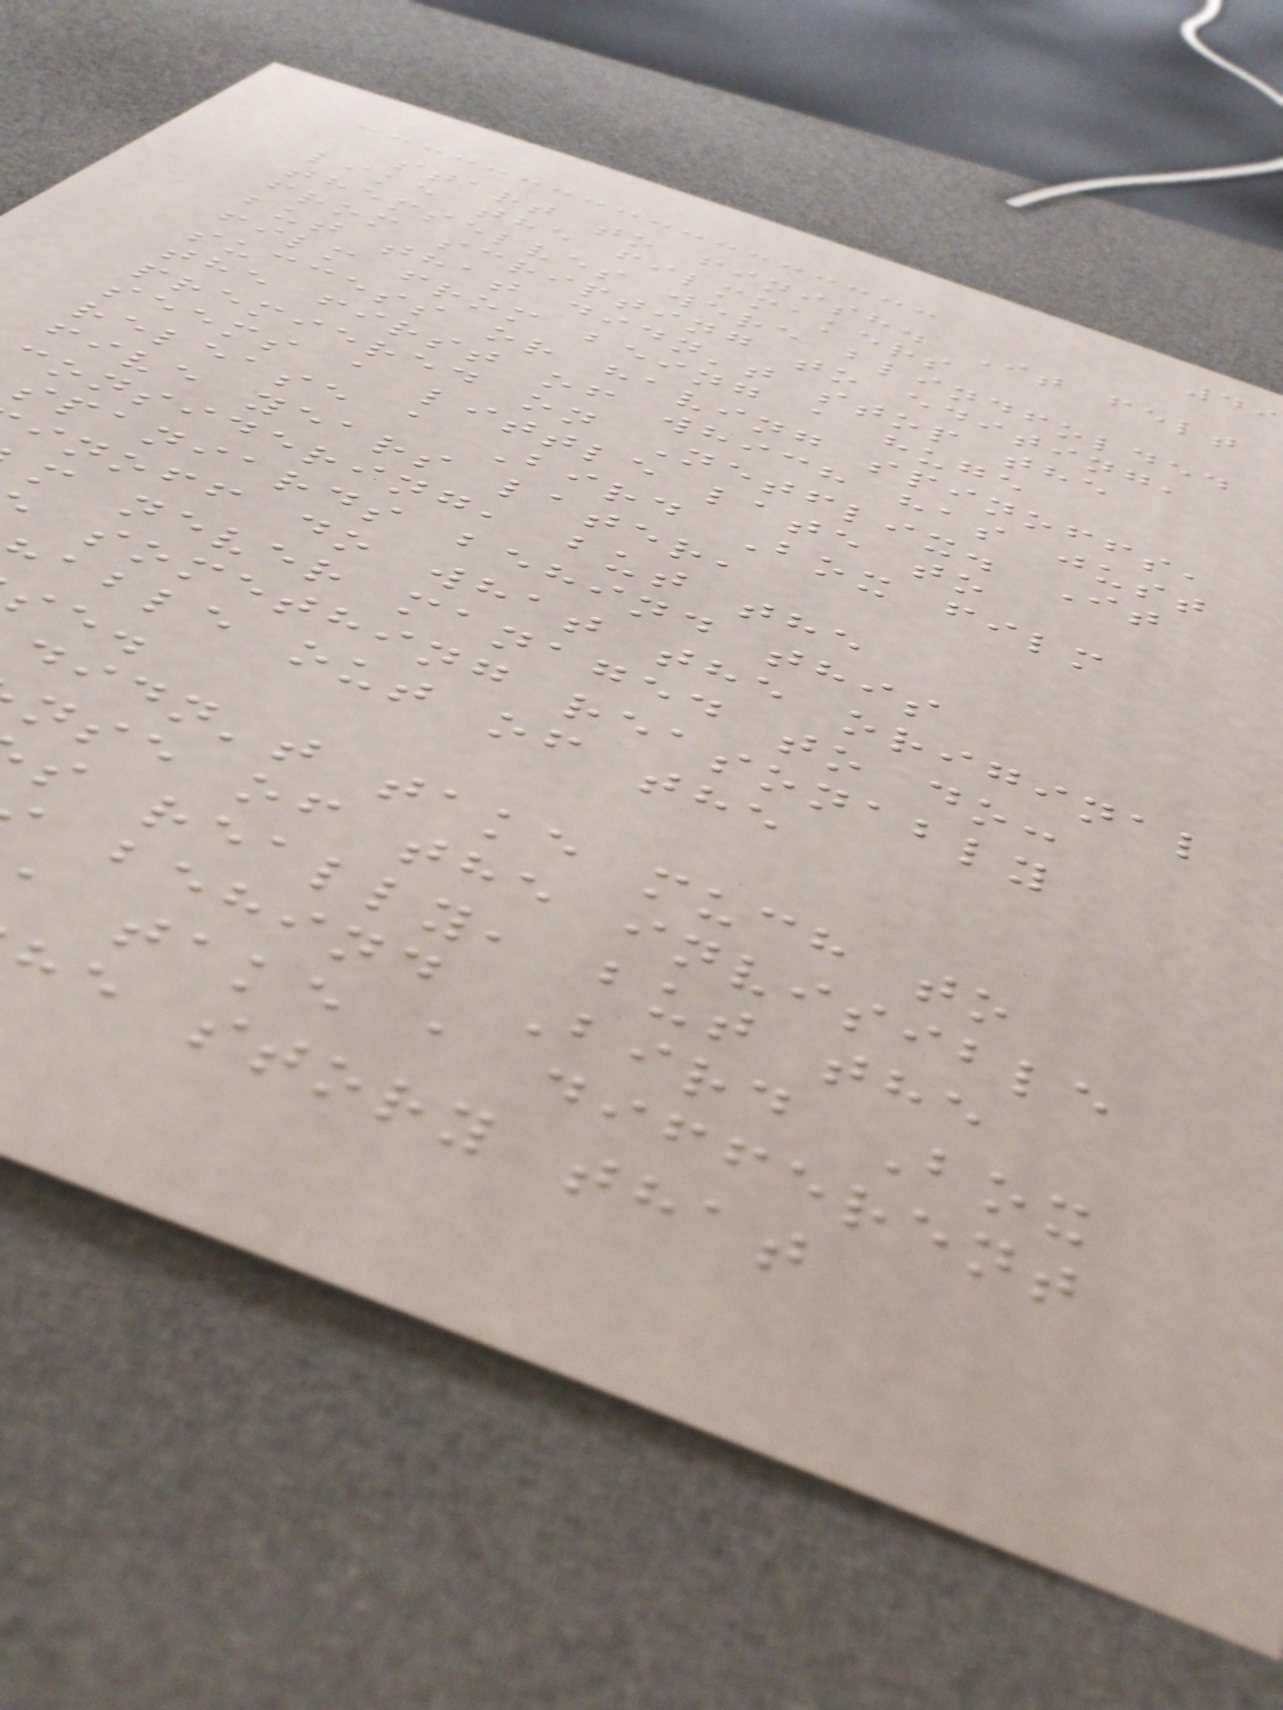49
start to finish. It felt
like the filmmakers
themselves were blindfolded
from scripting to editing,
but that didn't stop the
film from being a huge
success or having spinoffs,
the first of which has just
premiered on Netflix. It
seems a little late to
release a Bird Box film
five years later,
considering, but the
spaniards behind this
inoff do what the original
m never managed to do:
something reasonably
able out of the
didn't take much to
nse of the invisible
s really, but the
behind Bird Box
take a different
he story that
